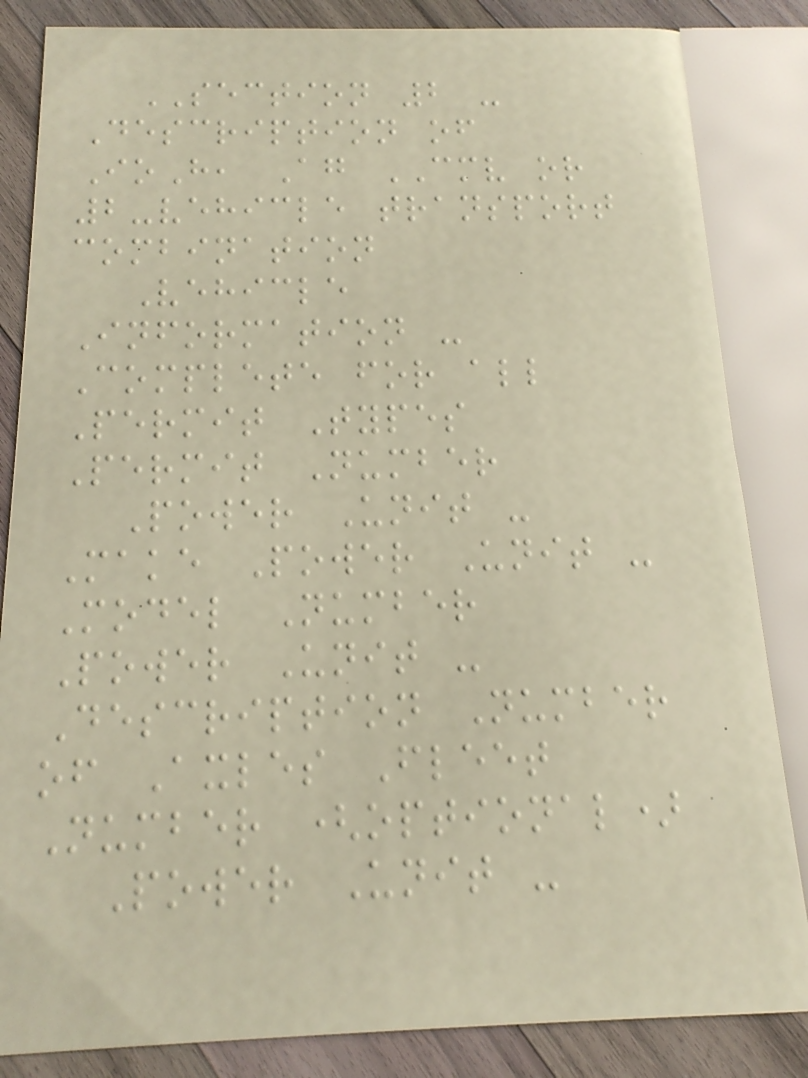SECTION 2 -
Description of
IoH, Ag CMV or
2-vehicle transport
combination
Vehicle
Information -
Complete for all
Permit Types
Permit Number
Power Unit -
Make Power Unit -
Model Number
Power Unit -
Description Number
of Axles Fleet
Number (optional)
Power Unit -
